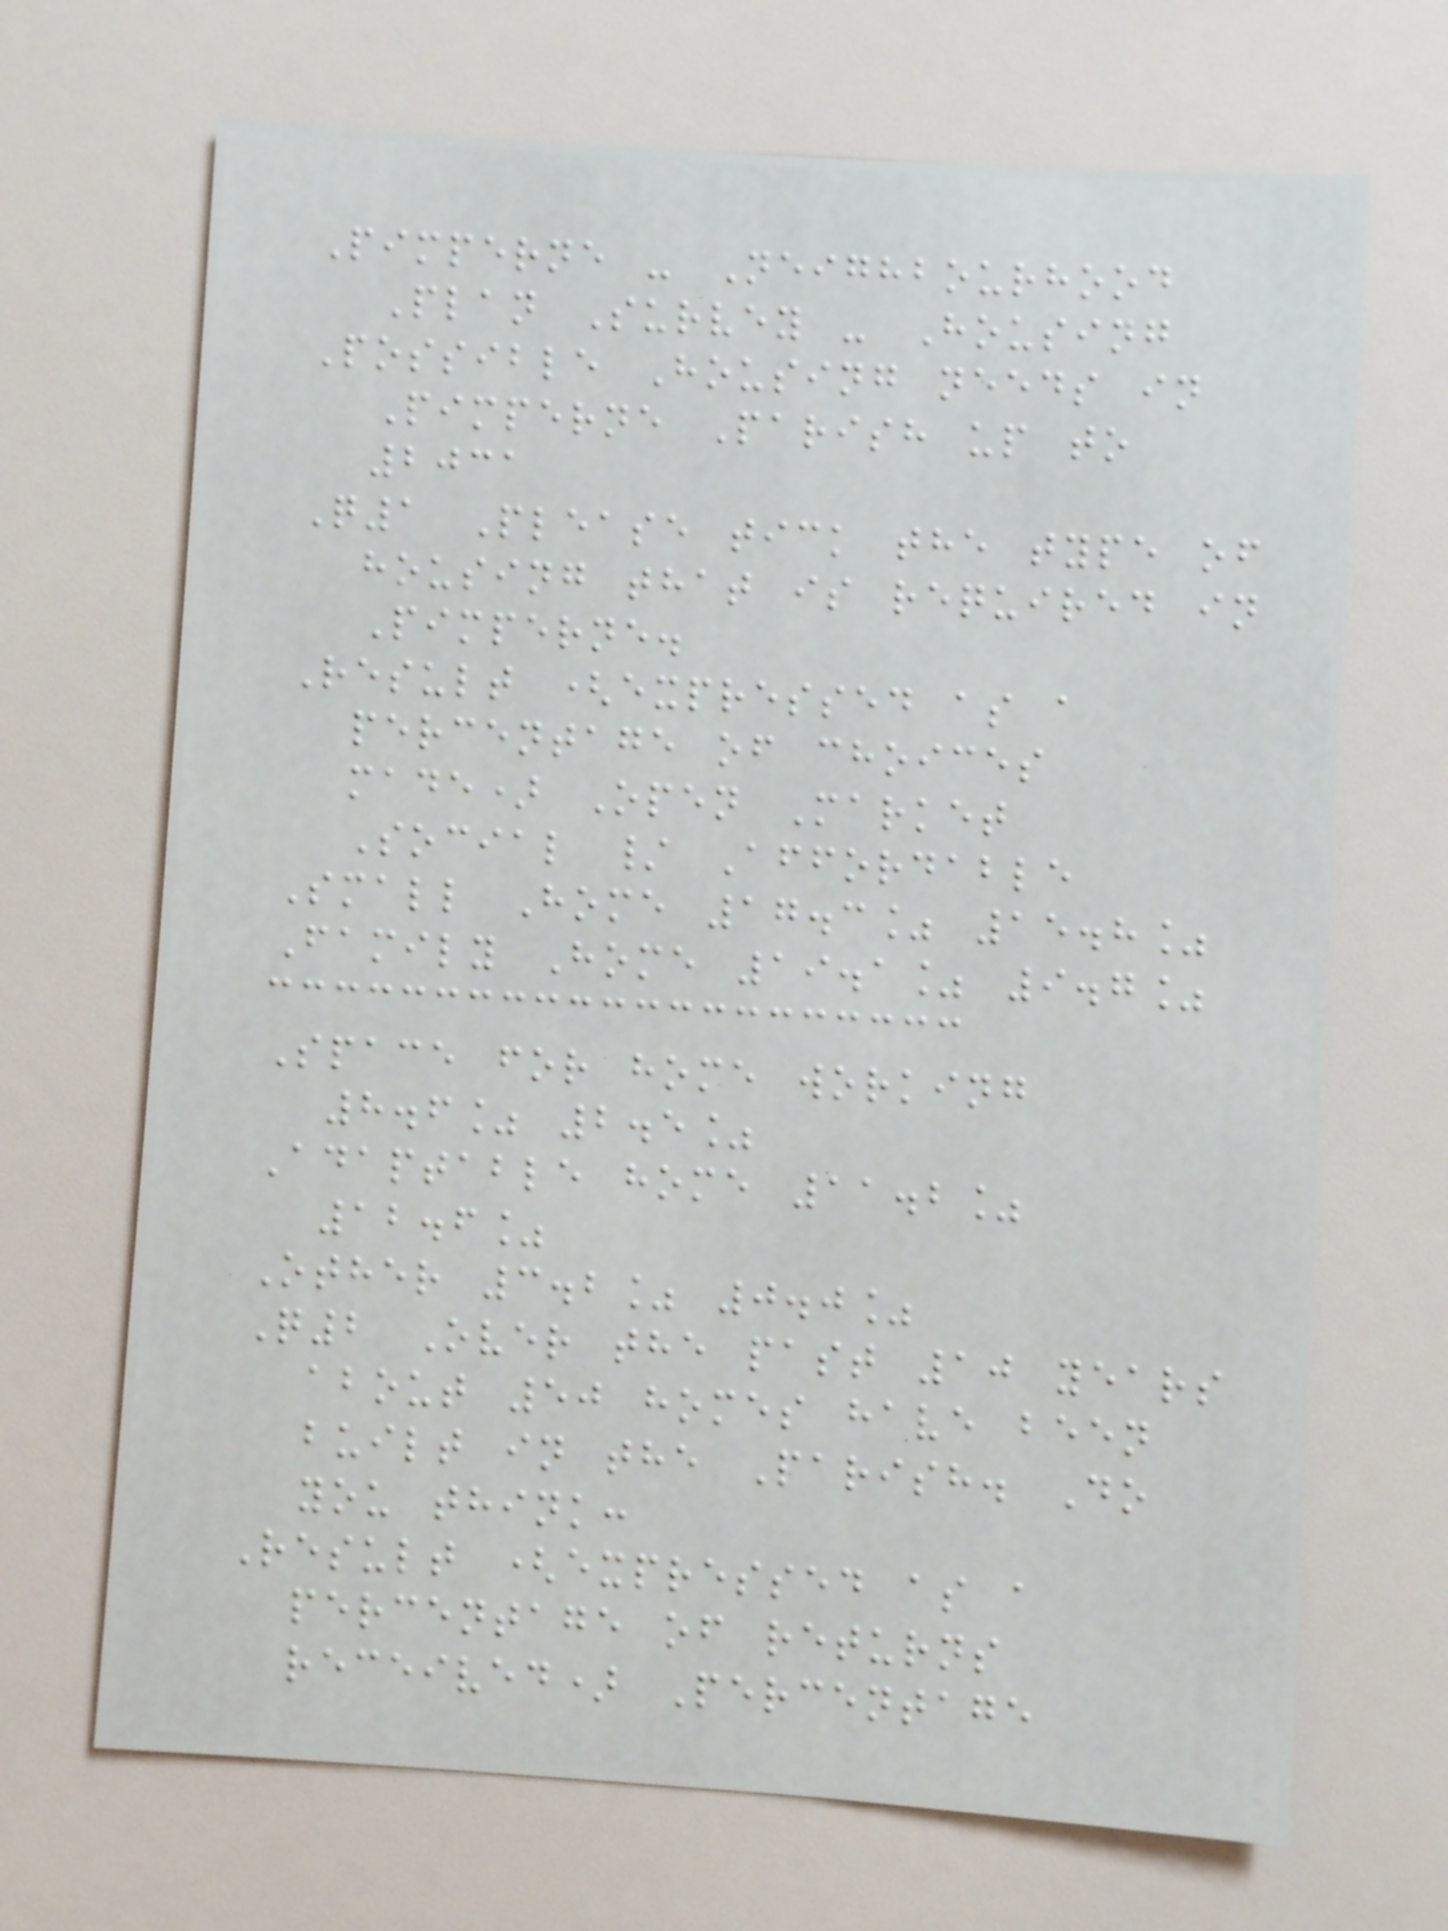Pimperne - Neighbourhood
Plan Survey - Housing
Possible Housing needs in
Pimperne Parish up to
2031
Q1 Please tick the type of
housing that is required in
Pimperne.
Result (expressed as a
percentage of choices
made) Open Market
Social / Affordable
Small Home 17.3% 15.8%
Family Home 19.1% 9.7%
Space for home working
8.6% 2.5%
Adaptable home 11.2%
12.6%
Other 3.2% 0.0%
Q2 Over the past 10 years
about 50 homes have been
built in the Parish. Do
you think:
Result (expressed as a
percentage of returns
received) Percentage
